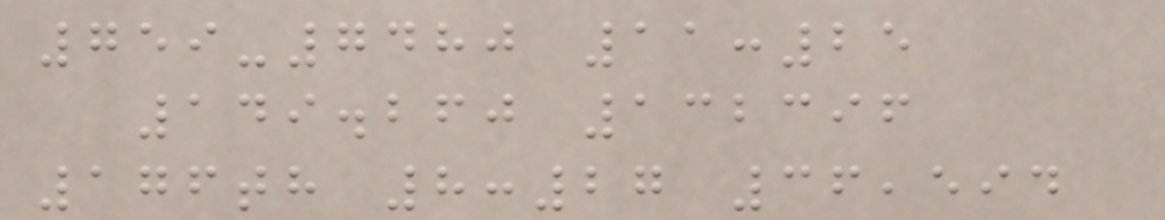759-7480 11:25
149.260 132396
176th 8:27 36,594
